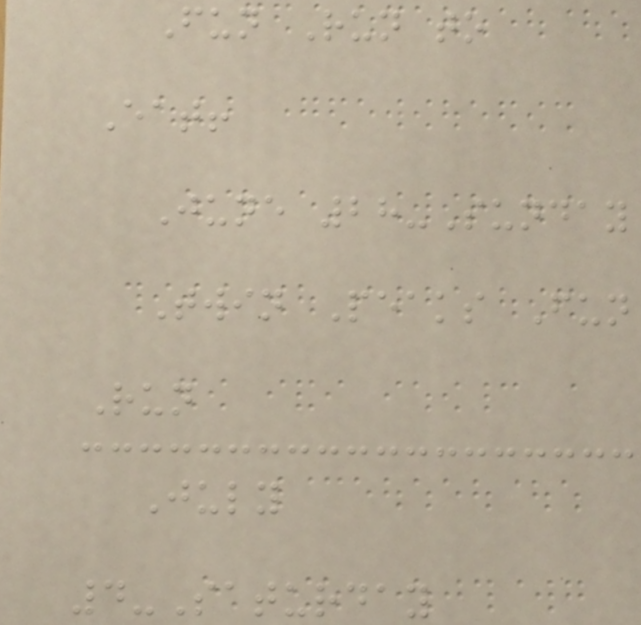Fun Run to
Eat!
June 28-Sunday
Twin Peaks Fun
Run
July
4-Saturday
